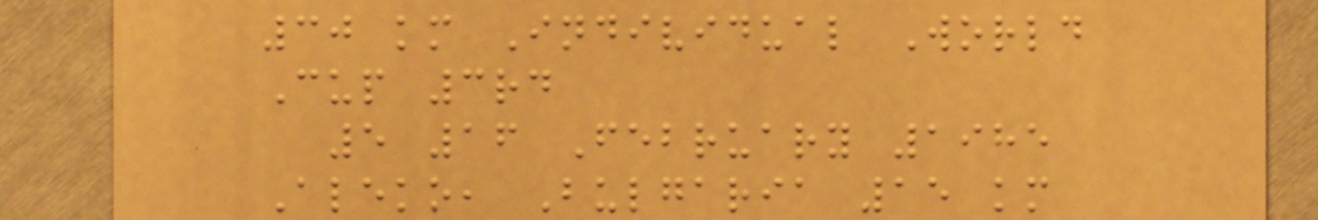30 km Individual World
Cup 3rd
5 16 February 1985
Aleko, Bulgaria 15 km
